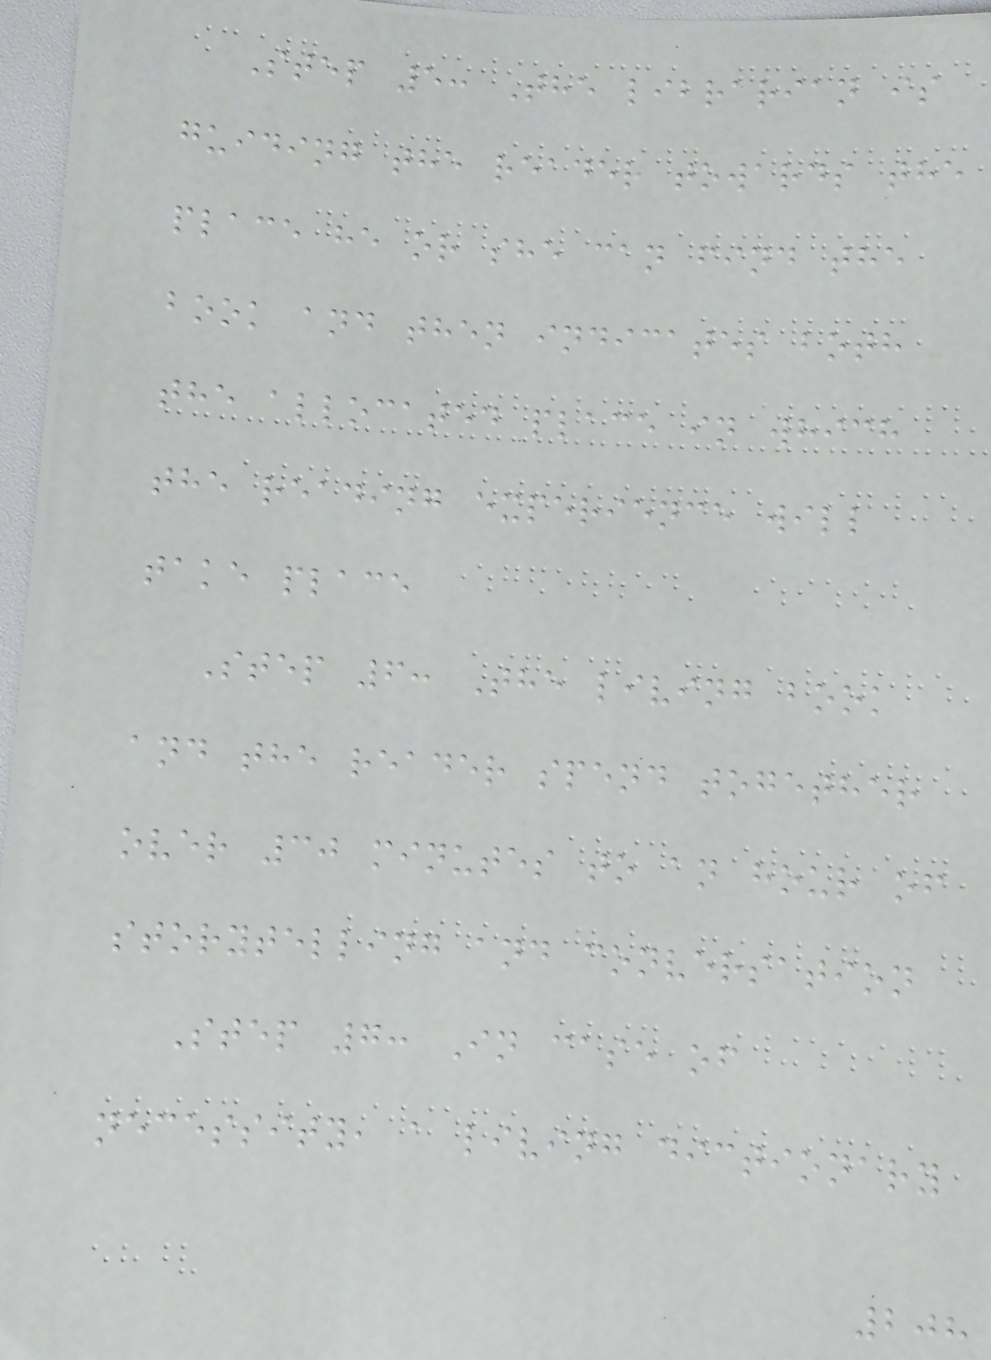Step 5: The librarian is
guiding the reader towards the
place he or she can find the
book and then indicates both
the allocated place in which
the reading experience will
take place
Step 6: The living book
and the reader spend together
over 30 minutes to an hour of
storytelling and conversation
Step 7: In case of
necessity, a living dictionary
208
